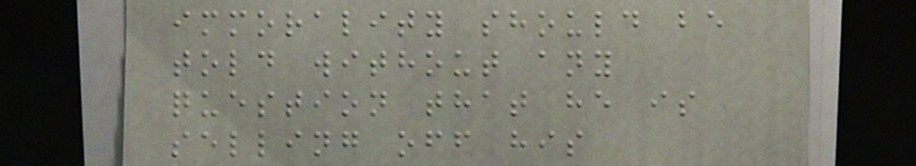immorality should be
told without any
question that he is
selling off his
